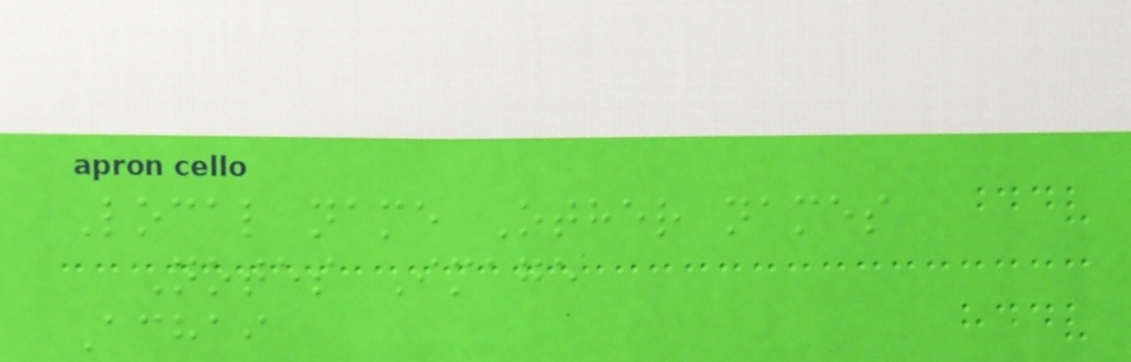Local name Other names
Notes Image
Achai
